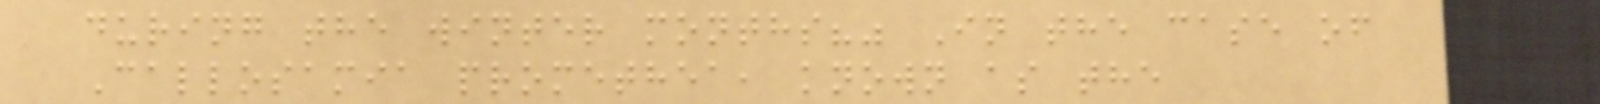during the winter months?" In the case of
Callosamia promethea, known as the
